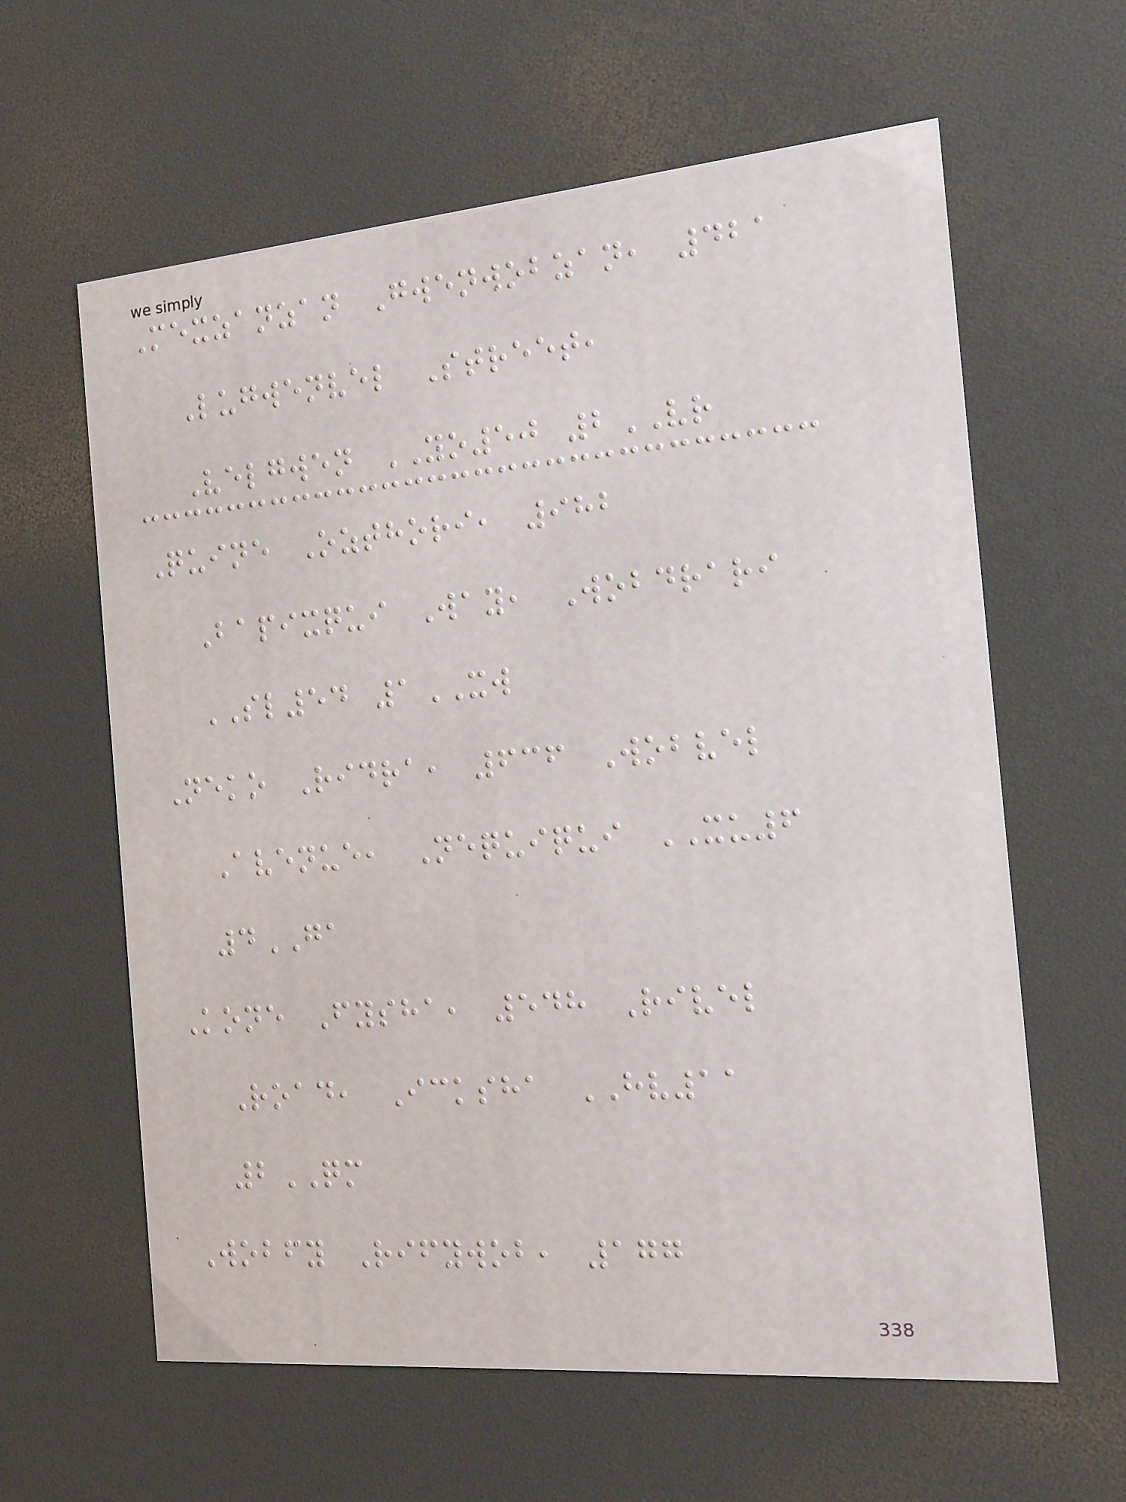Mexzanzan Gwenwobzan, 421
Lugwenvel Street,
Velgwen YO50 2VR
Quine Ozthori, 982
Bapixqui Way, Wobdrari
SL54 1XW
Neko Ridra, 636 Wobvel
Avenue, Nequiqui XU6
4GA
Kone Fysha, 548 Rivel
Road, Icksha HV11
2QM
Wobfy Rifywob, 177
